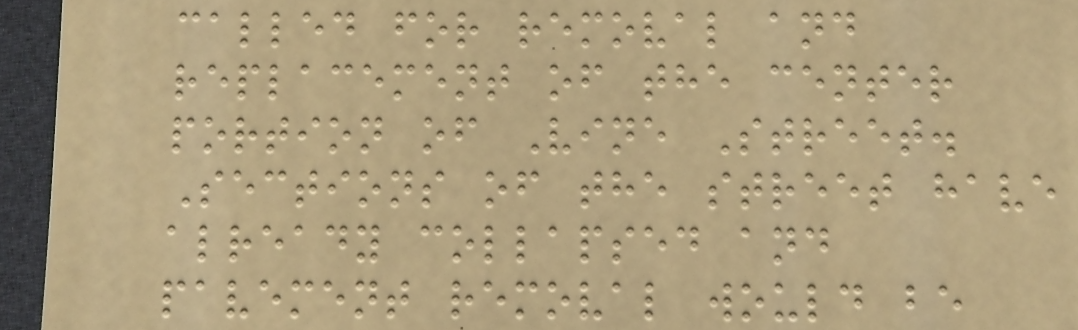called for removal and
replacement of the center
portion of Vine Street.
Sections of the street have
already collapsed and
pavement removal would be
